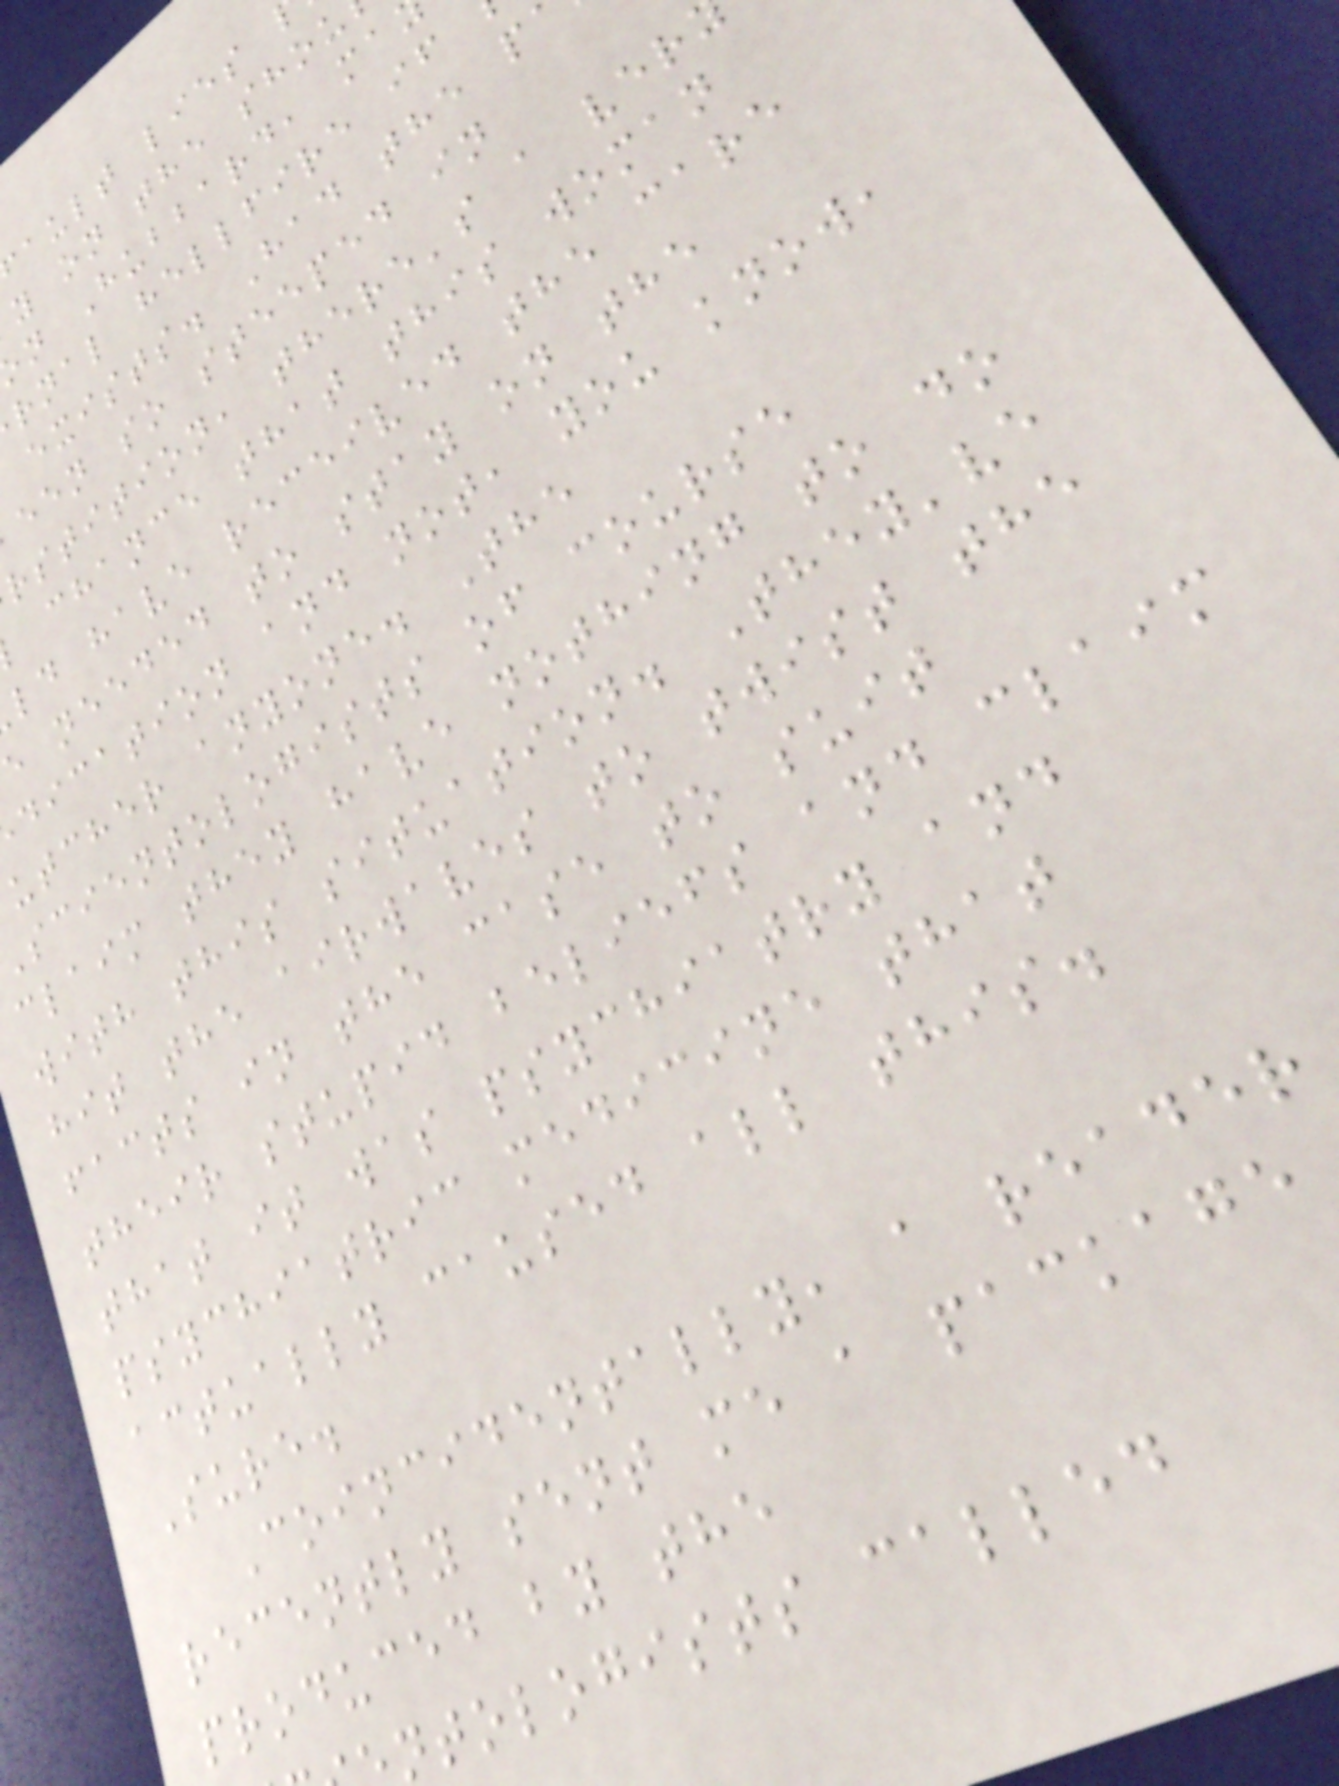ault lies
y on the shou
n Hubbard, ma
rnal hellfire if
exists. Had the p
een so steeped in
rstition, there's a ver
chance that this woman
ld have received the care
e needed to stay on the
dication and not, you know,
utcher anyone. The
scientologists of course
claim they have nothing to do
with this situation. They've
hit the airwaves to twist the
facts in the case to suit
their stupid beliefs and claim
that it was psychiatry and
psychiatric medicine that
actually caused all this.
Sure.
Coincidentally, a reader
recently sent me a package
produced by the
ntologists called
